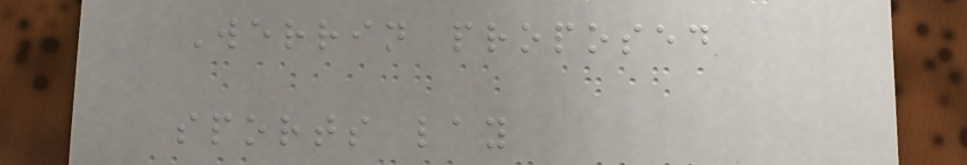Werrin proposed
sports lay
